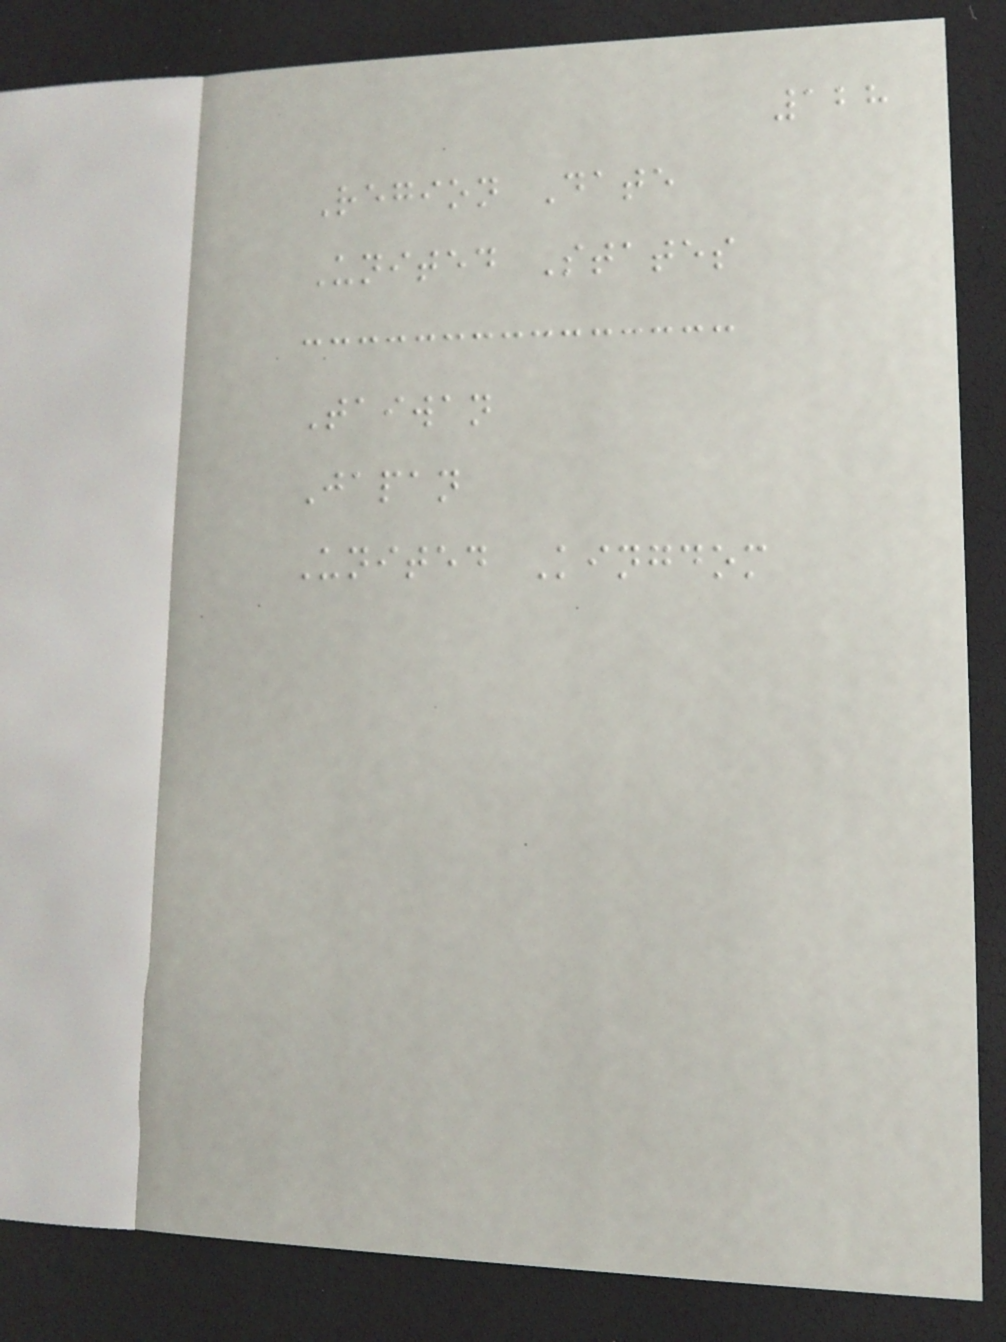128
Region Date
United States
Taiwan
Japan
United Kingdom
